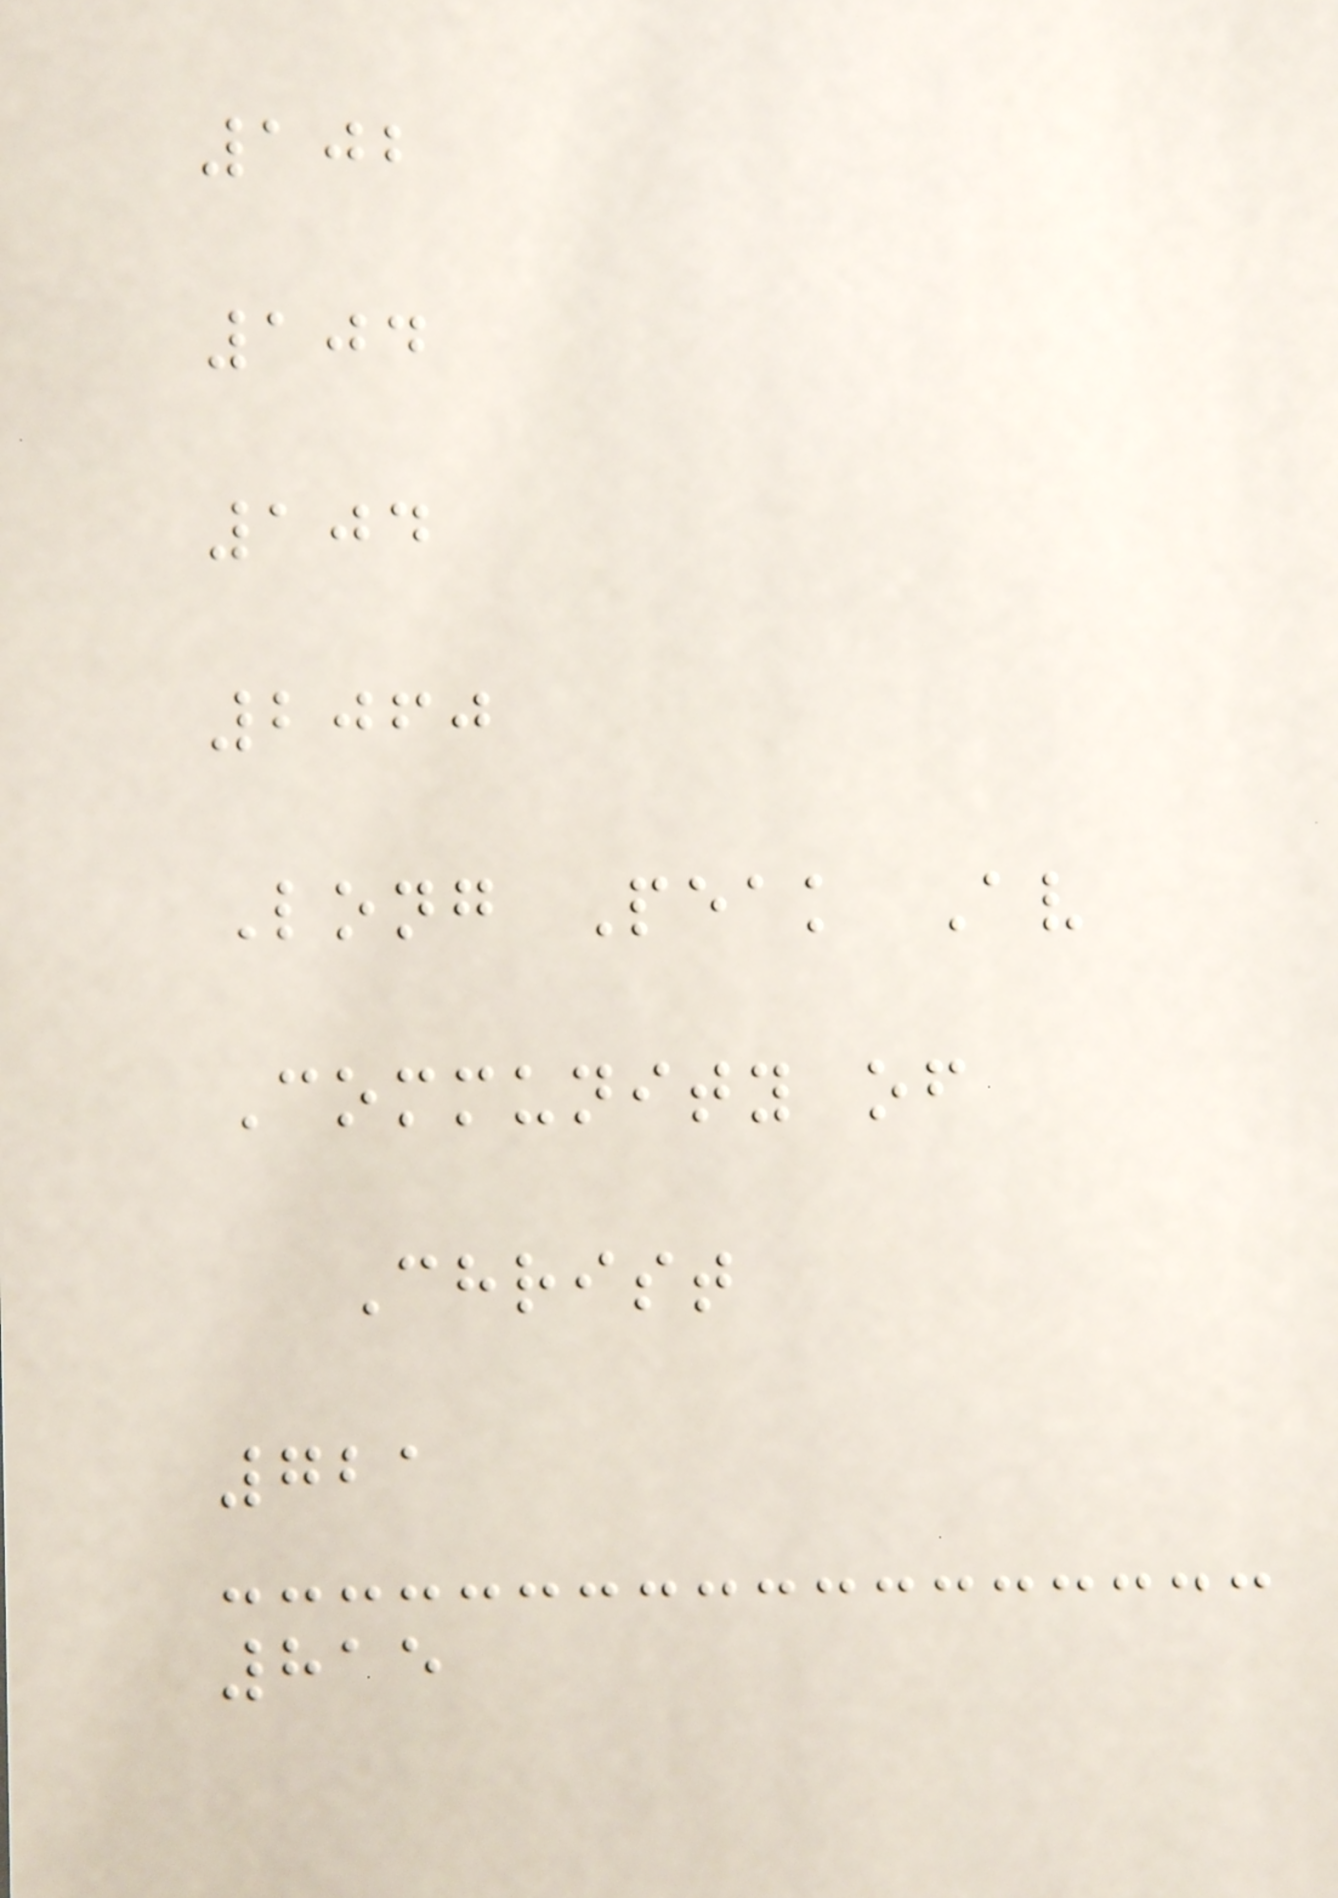102
104
104
2060
Long Peak Av
Community of
Christ
721
815
